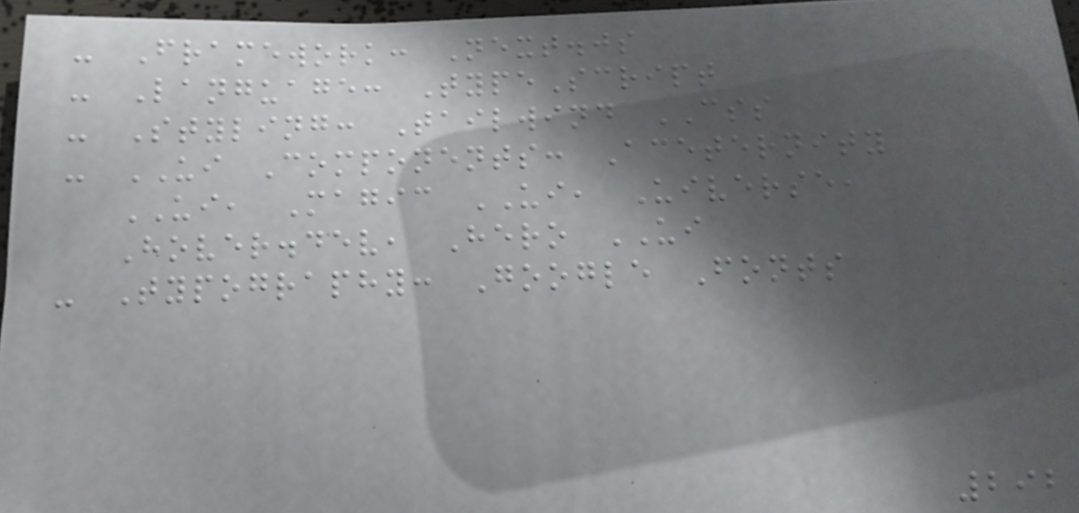- Framework: Next.js
- Language: TypeScript
- Styling: Tailwind CSS
- UI Components: Aceternity
UI, Magic UI, Uiverse,
Hover.dev, Hero UI
- Typography: Google Fonts
292
